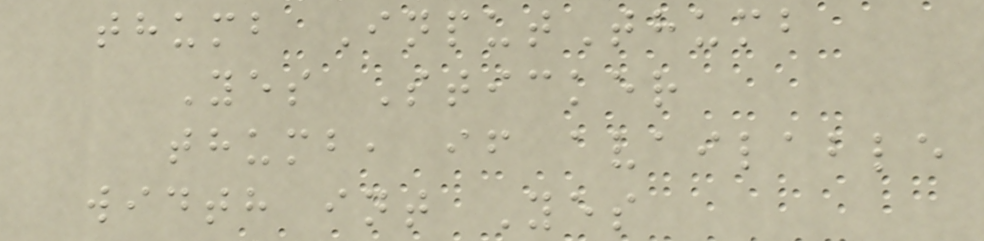thumb InputThumb
Yes Sticker
thumb, if available
width int Yes
